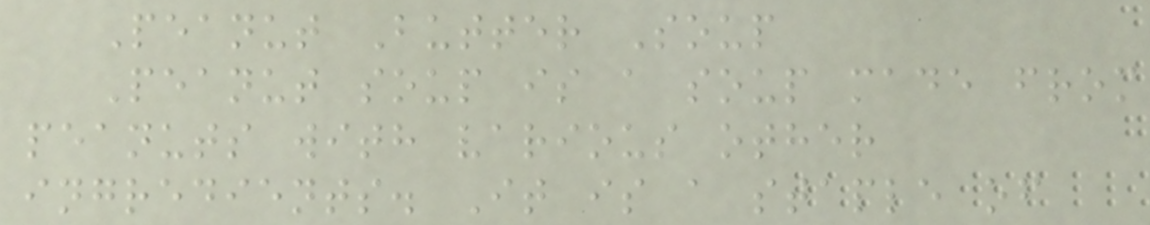Peanut Butter Soup
Peanut soup is a soup made from
peanuts with various other
ingredients. It is a staple of
